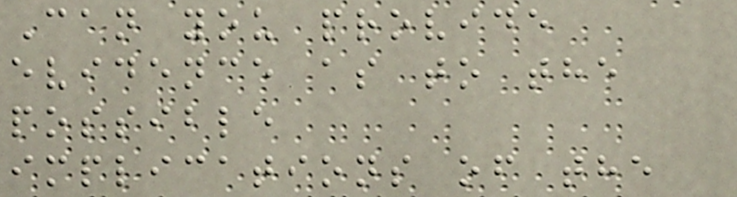Can you provide
evidence as to the
possible
implications of the
